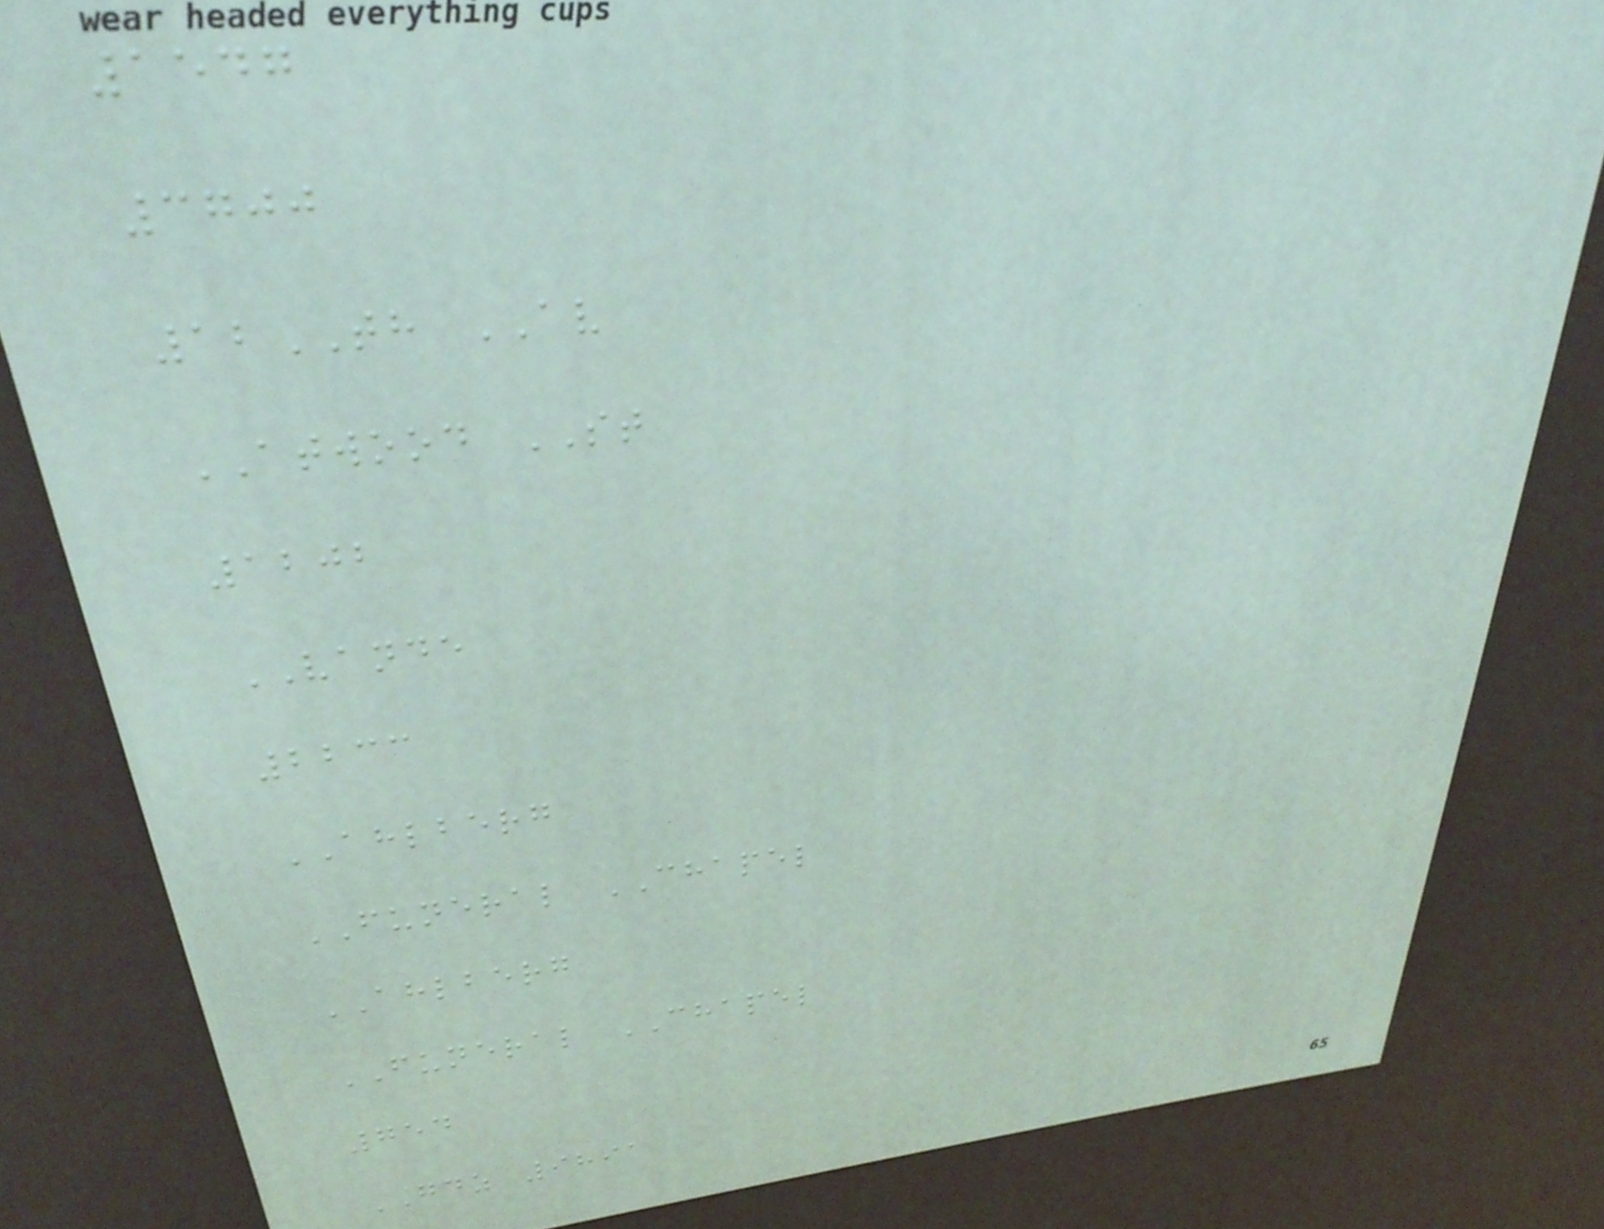1547
3700
12TH AV
ATWOOD ST
1202
VANDE
2233
AHLBERG
FUNERAL CHAPEL
AHLBERG
FUNERAL CHAPEL
754
GDZ 9891
